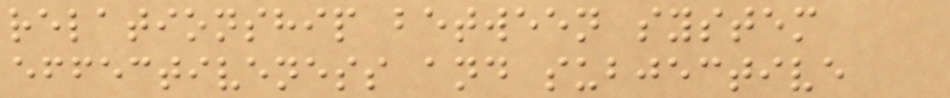relationship between system
effectiveness and subjective
